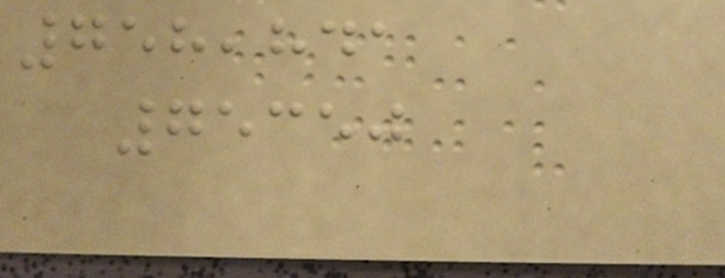758,841
75350
